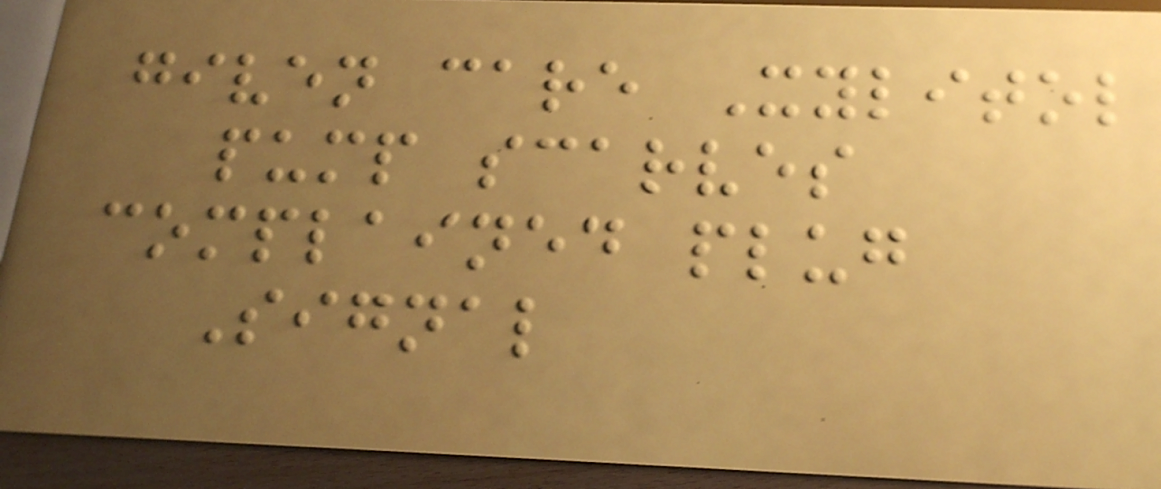given care Xylitol
pump scarves
complained plug
Signal
